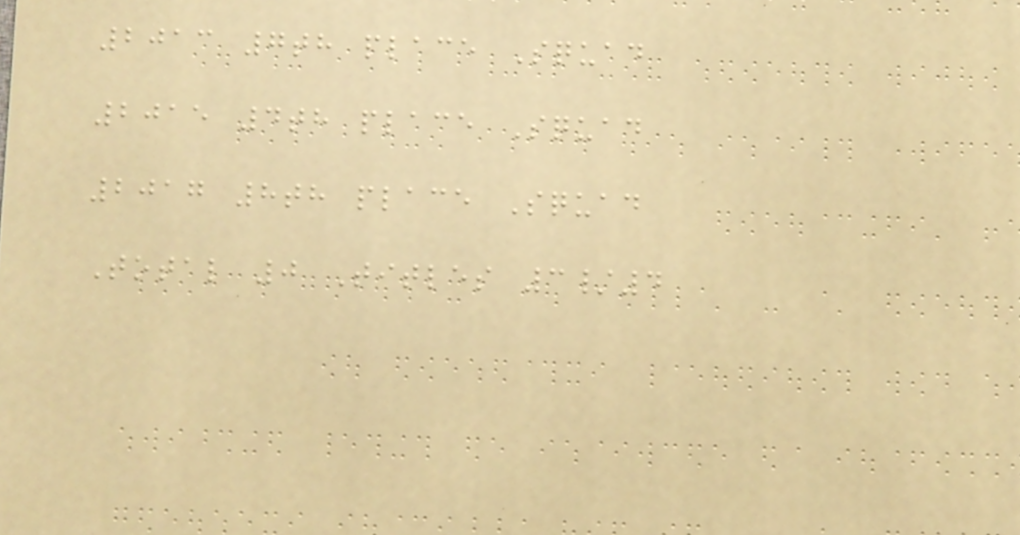2013 7th place Squad
2015 4th place Squad
2017 8th place Squad
Total 0 Titles 3/4
